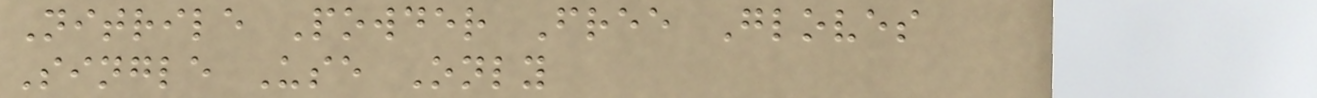Nitrile Powder Free Gloves
Single Use Only
